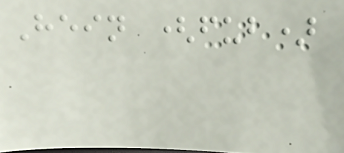Hein (fub)
